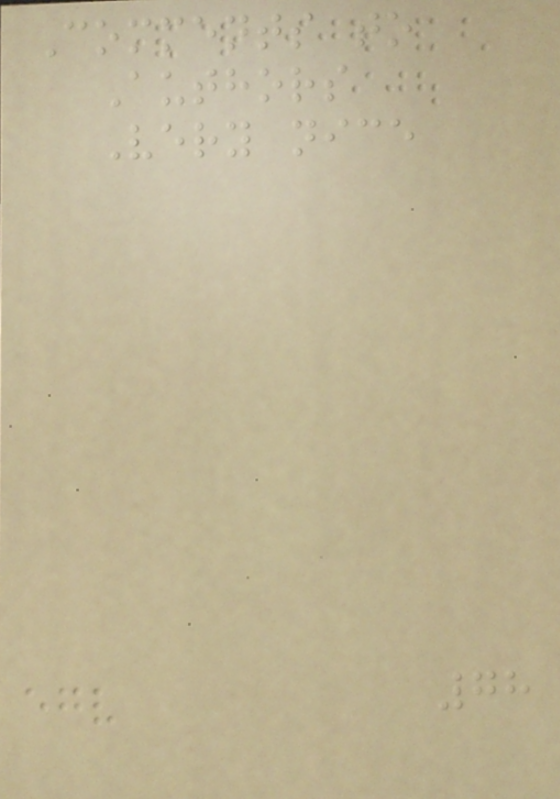Comments to
Authors
Very nice
78
